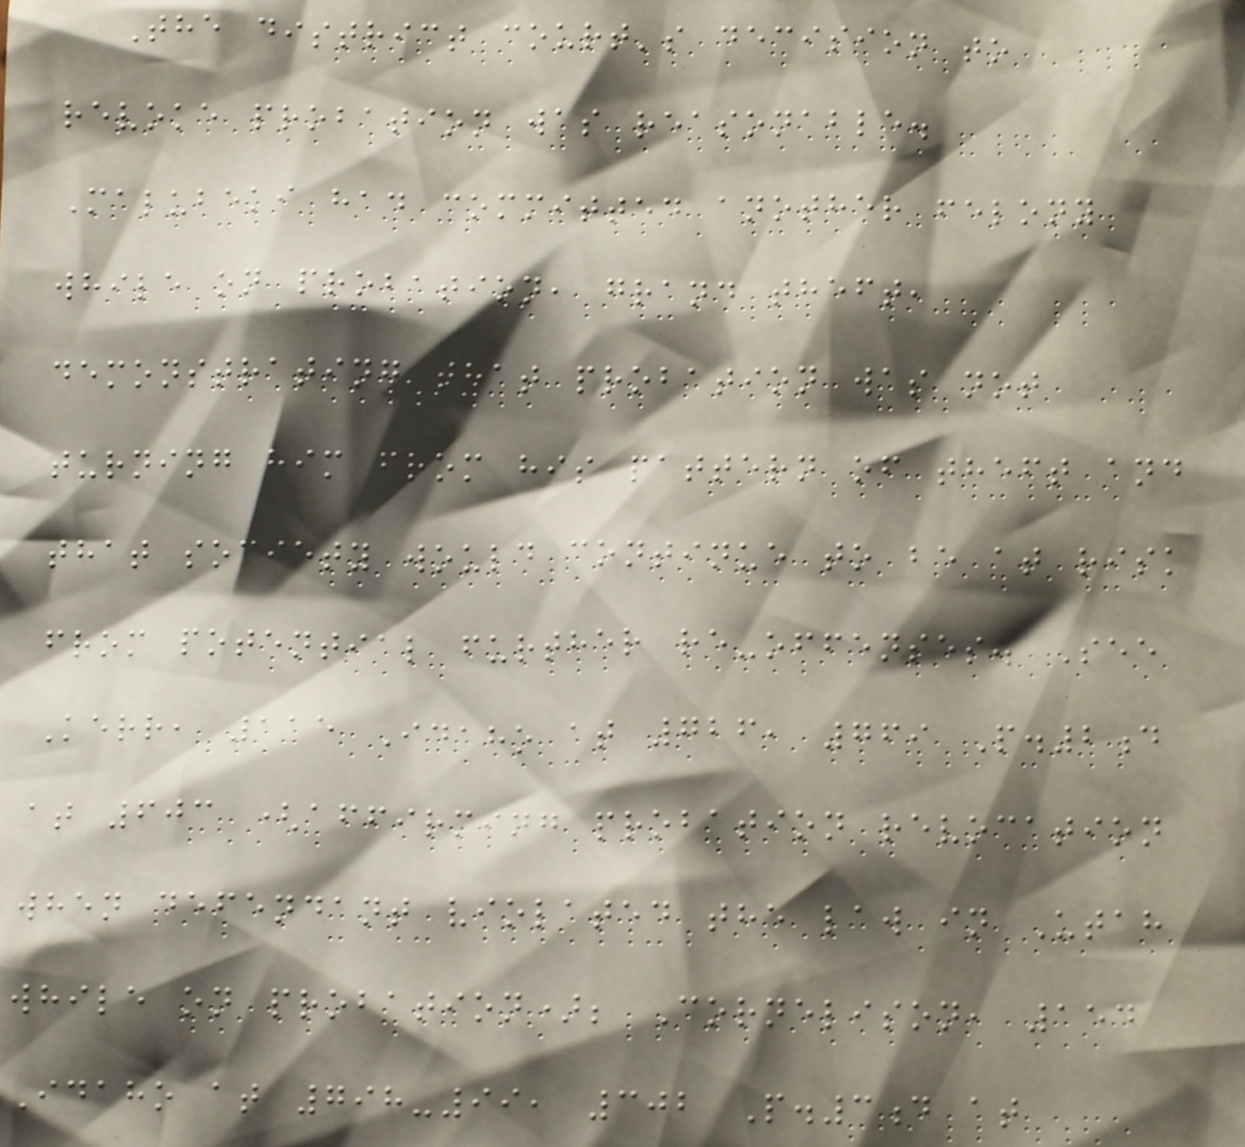The district court's decision to
revoke probation was reasonable.
Malubeki had committed another felony
while on probation, grand theft,
demonstrating that probation was not
turning him from his pattern of theft and
that society would continue to be at risk
from potential further re-offenses. See
Kerr, 115 Idaho at 726, 769 P.2d
at 603 (affirming probation revocation
when defendant violated the law in Utah
while on probation); Cornelison, 154
Idaho at 798-99, 302 P.3d at
